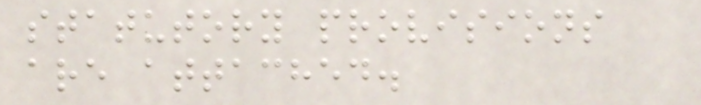statutory provisions
are attached.
